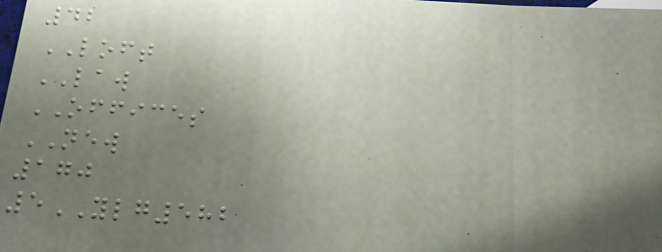42
LOFT
LAW
OFFICES
NEW
170
5YLG582
